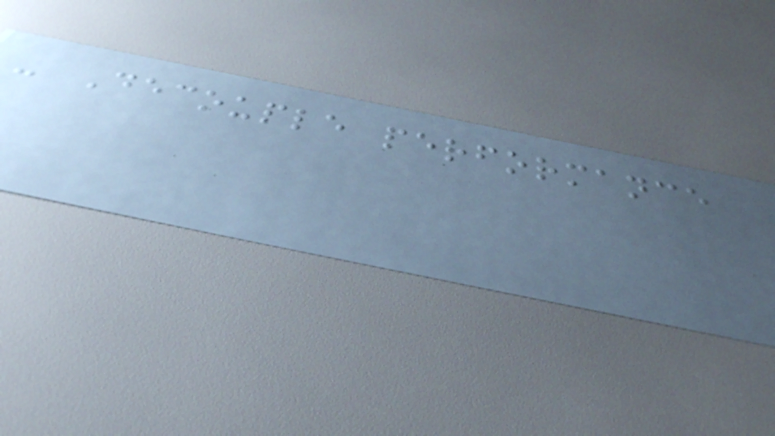- Decouple performance
